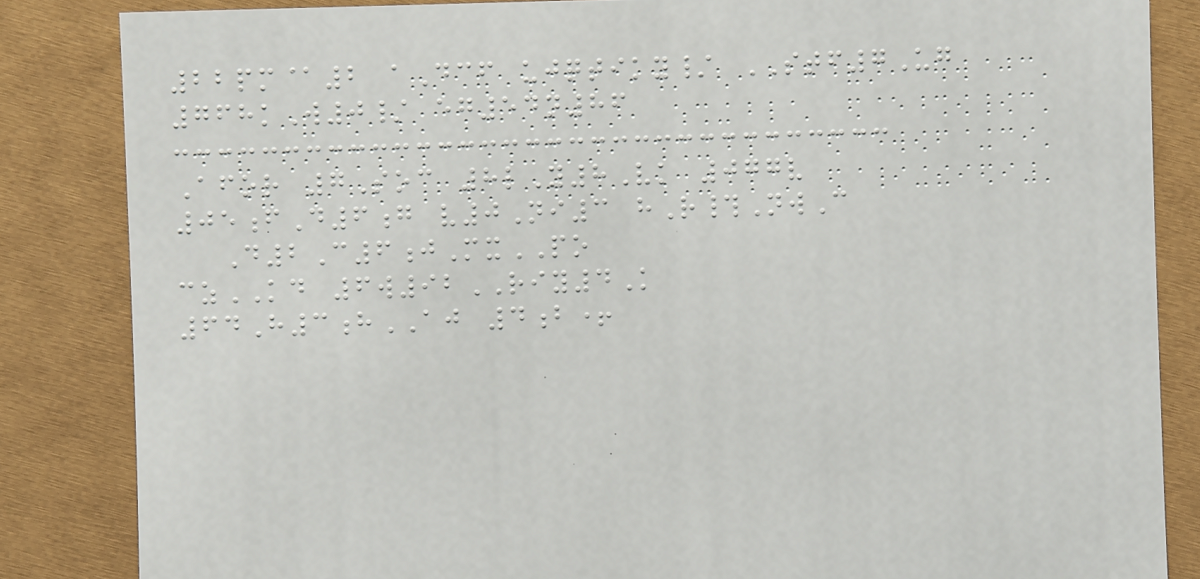22pm@2 aDcf ujqtiky/ STF7Ug
768kW0/ eg54n86
Afor 7Soc 8lY8Vk 077v
05fD6g v0Ni3 hR#NwC
D2C6jMxPO
czKD 6w92RIY4K
64H3hAJ 4b+
